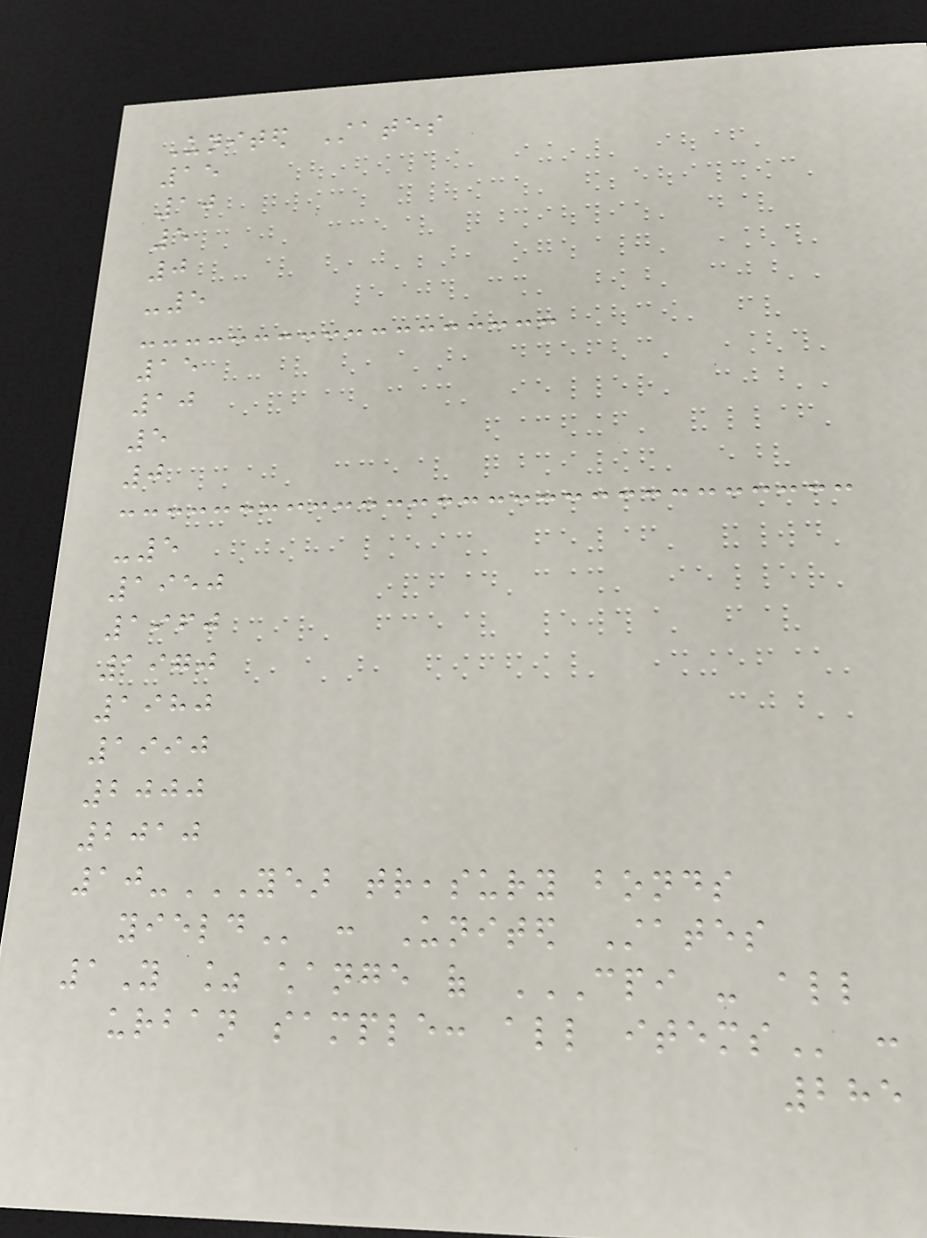United States
15
10
5
0
-5
15
10
5
0
-5
1950
1960
1970
1980
1990
2000
2010
10-YEAR TREASURY BONDS
YIELD : United States
1Y % change of CPI - ALL
URBAN SAMPLE: ALL ITEMS :
285
